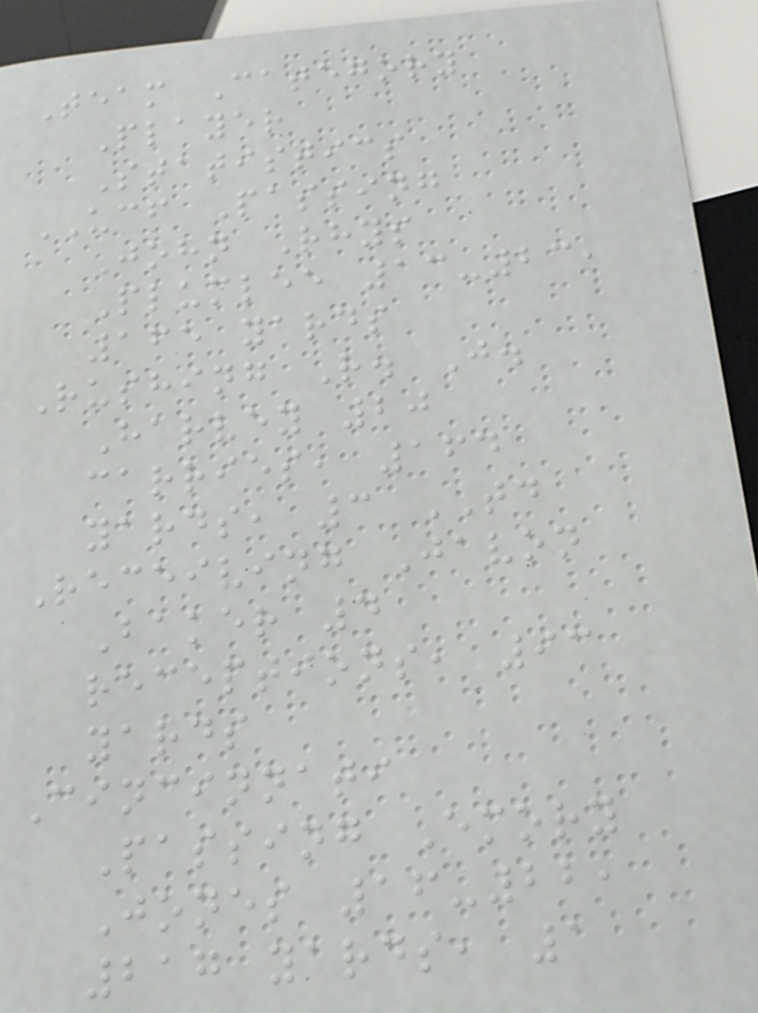Team Category
Player
Statistics
UCF Passing
John Rhys
Plumlee 13-23,
165 yards
Rushing R. J.
Harvey 20
carries, 164
yards, 3 TD
Receiving Javon
Baker 4
receptions, 93
yards
Cincinnati
Passing Emory
Jones 16-22,
217 yards, 1
